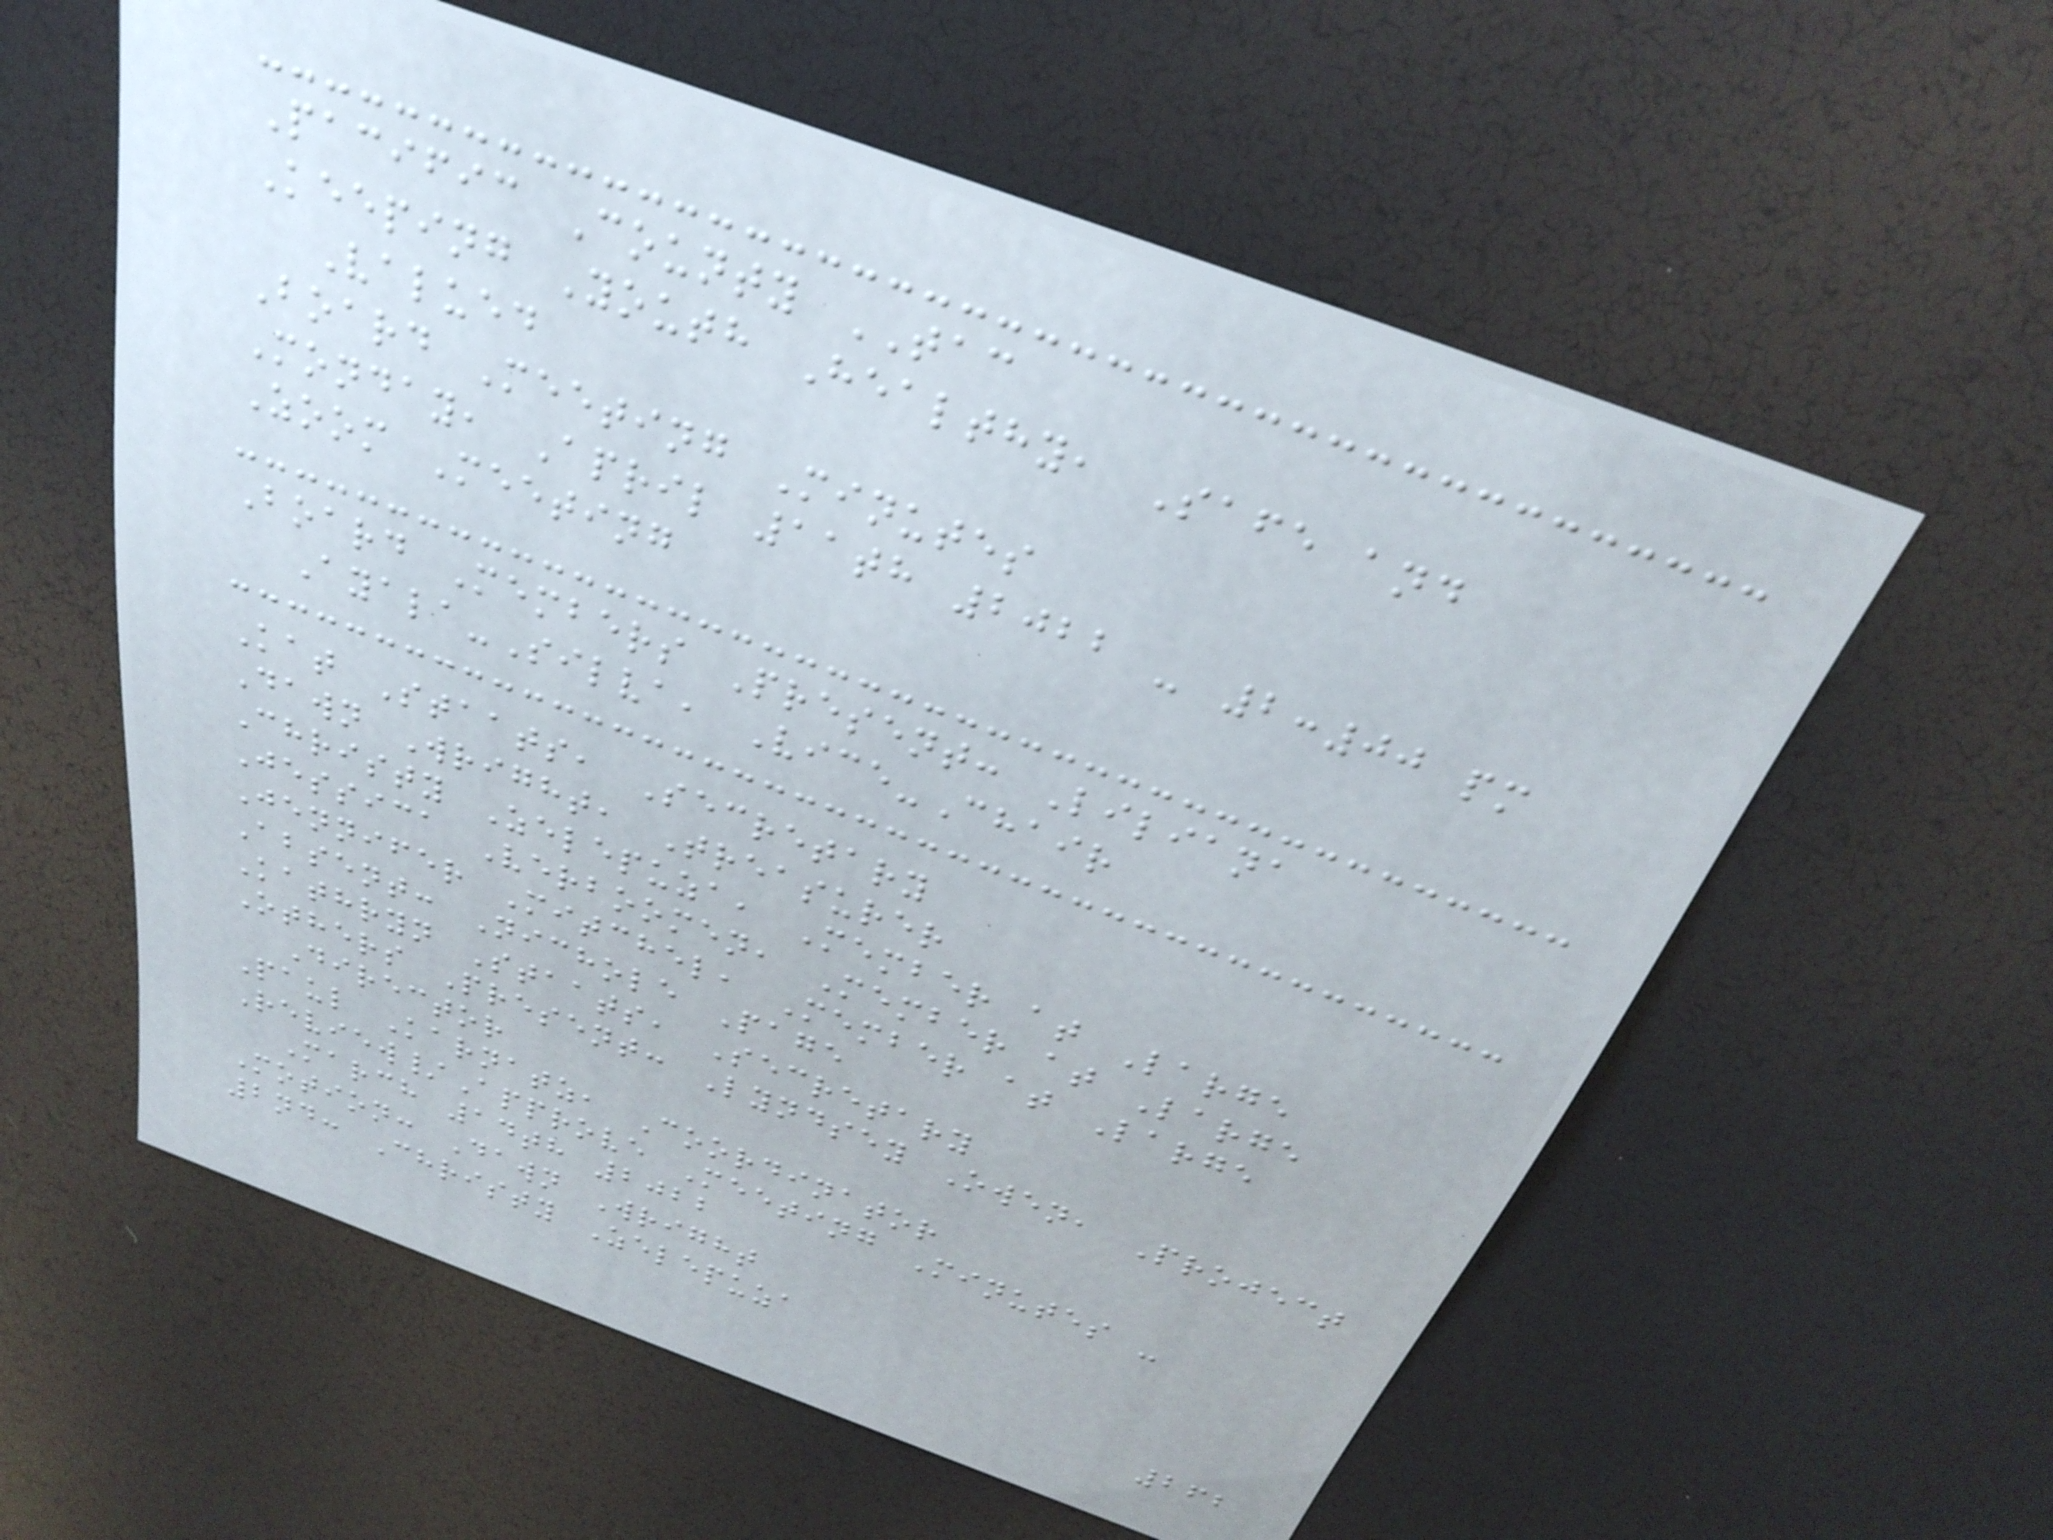Pacific County TAC
Keeping Youth Healthy, Safe and
Valued
Board Meeting Minutes
Monday, April 11th 2022 - 2:00 pm
Zoom Meeting
Board Members Present: Liliana
Ayala-Silva, Vice-Chair
Kat Staats, Secretary
Dawn Wright, Treasurer
Christy Zelepuza, Member at Large
Jessica Verboomen, Member at Large
Jennifer Mitchel, Member at Large
Absent: Nichole Page
Kathryn Staats, Secretary
Others Present: Lyndsey Owen, Project
Director
Paul Karnatz, Coordinator
Review/Approve Meeting Minutes -
March 14th 2022
Motion: Dawn Wright
2nd: Christy Zelepuza
262
